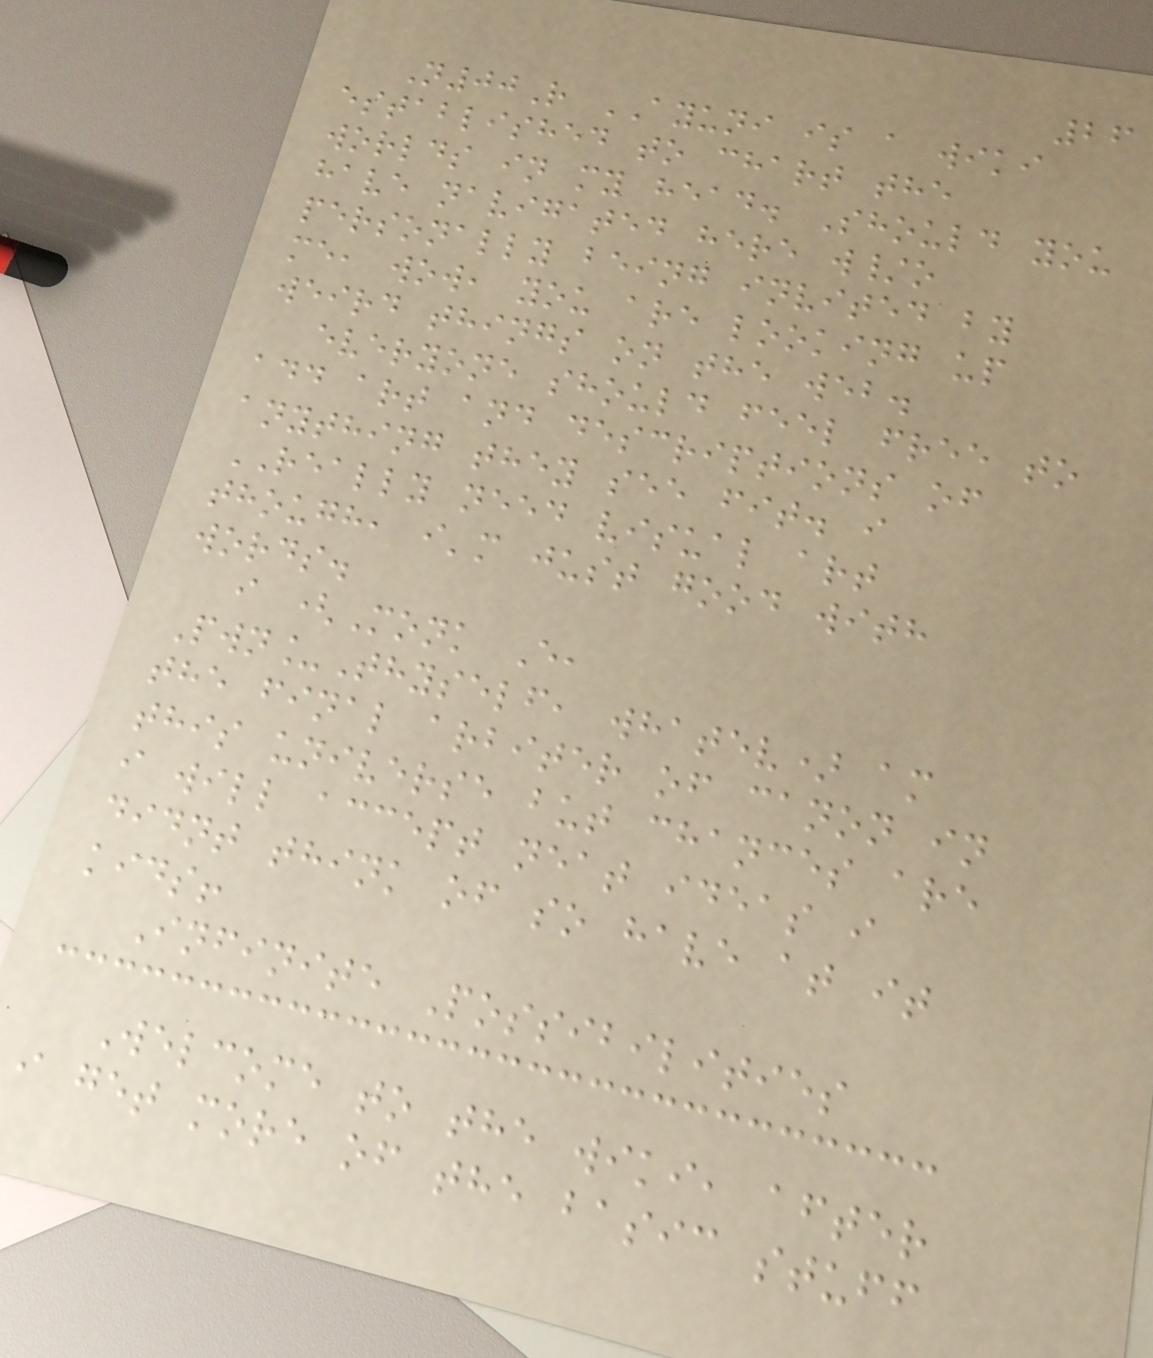26
N00R AYUNI is a wiki
established to chart the
worlds in my head. Should you
have navigated here w/o
personally being invited by
me, wow, you are looking up
weird things on the web.
everyone should feel free to
add art and descriptions of
anything they see fit. i
REALLY need visual art
though, i'm just good with
words.
i (Monk E,
Pwn_Thyself, whatev) am
the final arbiter of canon in
this universe but chances are
i will accept neat ideas i
didnt think of so have at it
kids!
Infinite Possibilities
Welcome to the wiki, after
i get more of the basic stuff
